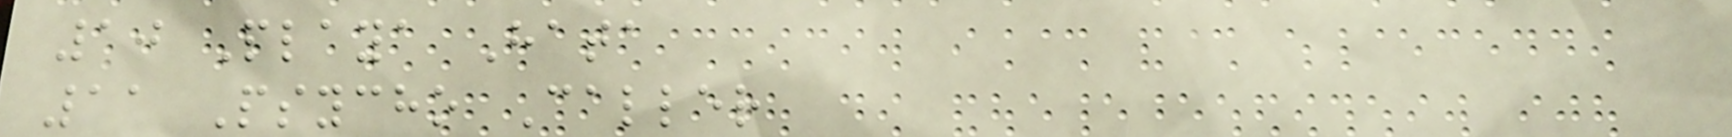10 Playa Hata
11 Psycho Caller
